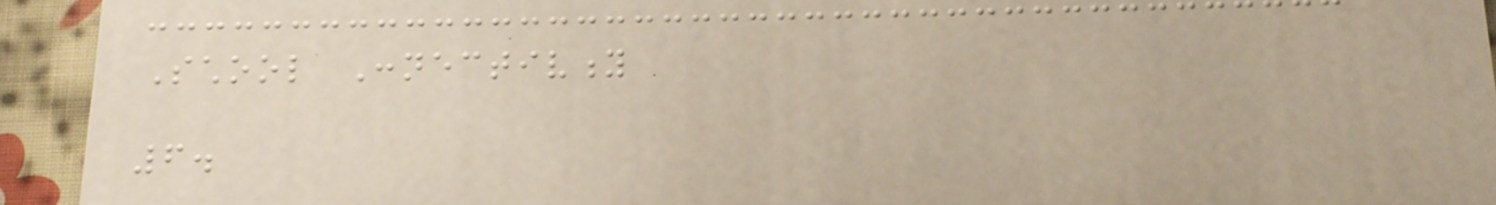School Connectivity
6.
